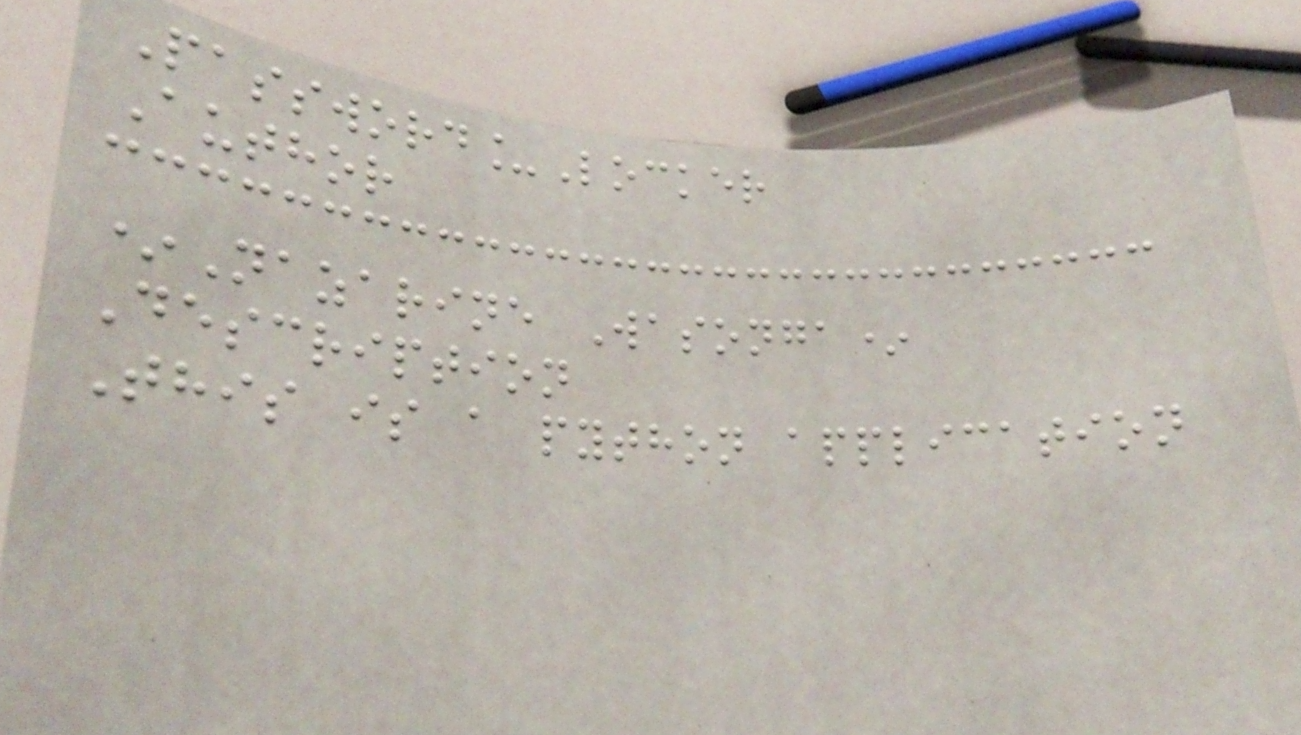Password_Locker
Author
*Nazarine Wasonga*
Description
This is a python application
